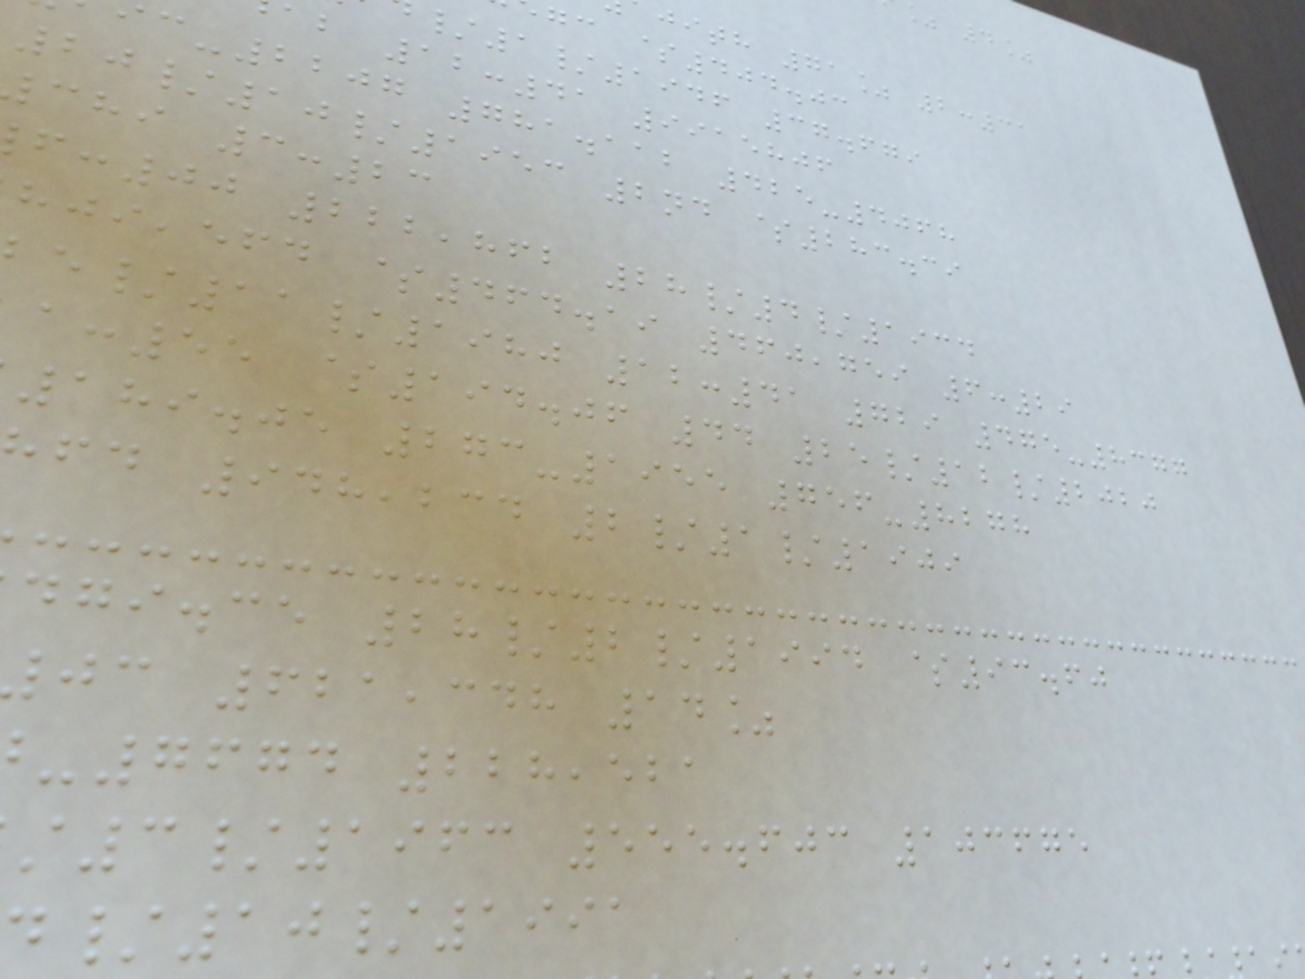jith 71% 2:31
gc $404.03
/1/1946 37.679
ab 12:41 9915806
-2207 781.112 425-4068
20/10/1953 2nd $283.39
chi 3:23
:00 222,862 28/4/1934
,efd $464.19 460,759 6:29
/11/1980 12:41 729 475-8377
:55 $194.06 44 25/12/2020
189.05 273-1955 756-8278
fd 948,234 2/1/1909
dgi.ce 28/2/1994 $93.60
jc 621,348 14%
-7674 228,521
3/1963 555.603 103675
/10/1991
